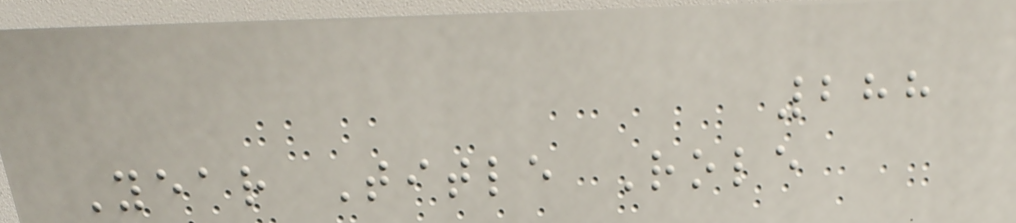288
Year Title Role
